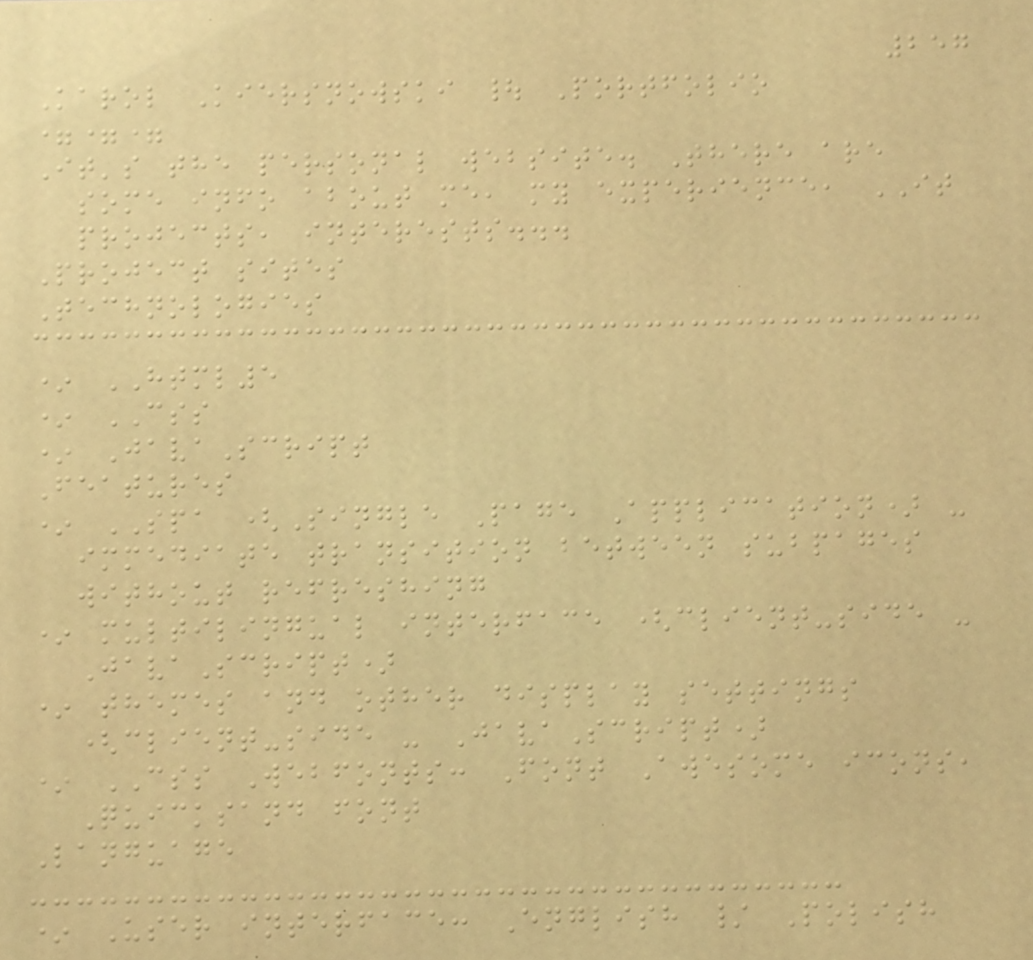257
Karol Kiersnowski | Portfolio
===
It's the personal website. There are
some info about me, my experience, IT
projects, interests...
Project sites
Technologies
* HTML5
* CSS
* JavaScript
Features
* SPA (Single Page Application) -
immediate transition between subpages
without refreshing
* multilingual interface (client-side -
JavaScript)
* themes and other display settings
(client-side - JavaScript)
* CSS Webfonts: Font Awesome icons,
Quicksand font
Language
* User interface: English / Polish
